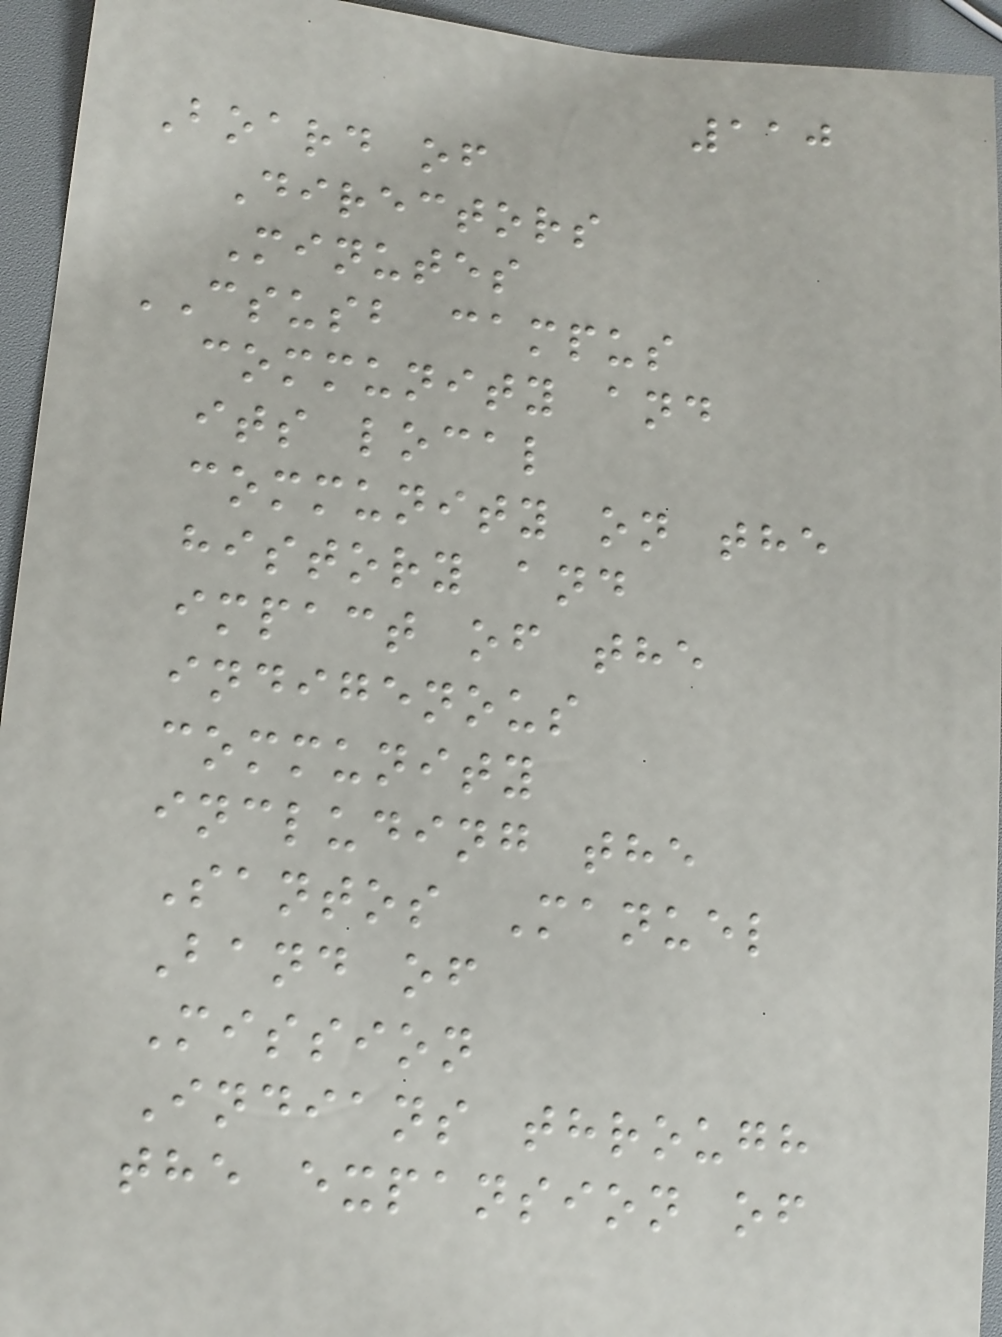110
Board of
Directors
Minutes
CSUSB campus
community and
its local
community on the
history and
impact of the
indigenous
community
including the
Santos Manuel
Band of
Mission
Indians through
the expansion of
